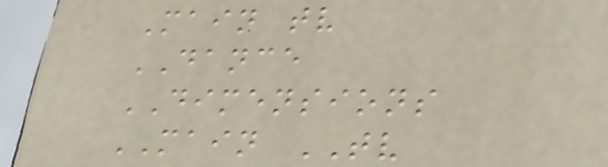Main tv
DANCE
DIMENSIONS
MAIN TV
